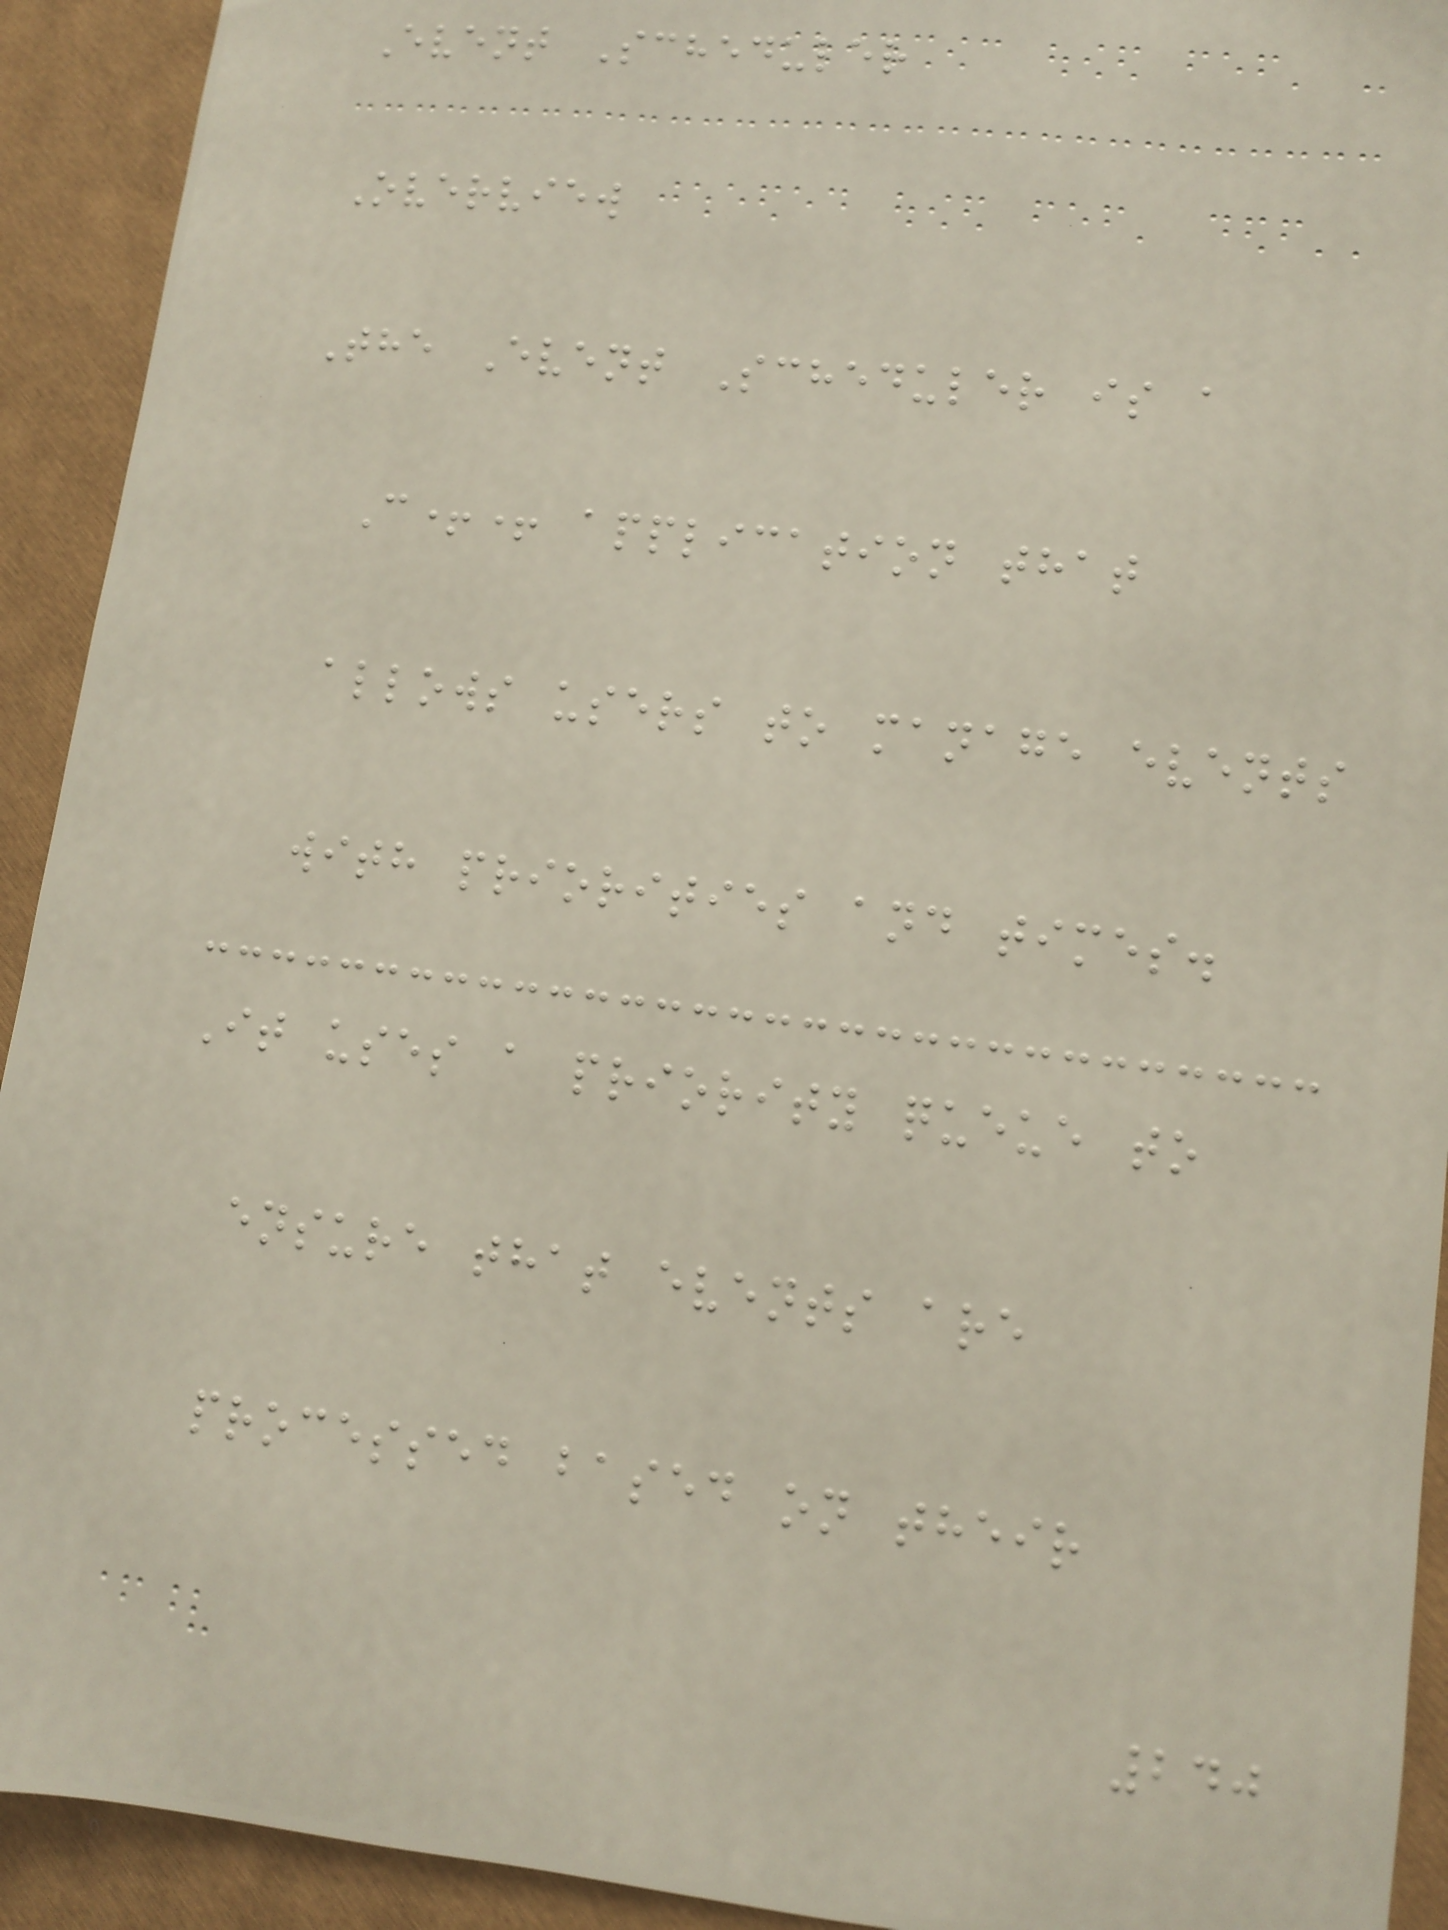Event Scheduler
Overview
The Event Scheduler is a
C++ application that
allows users to manage events
with priorities and times.
It uses a priority queue to
ensure that events are
processed based on their
240
